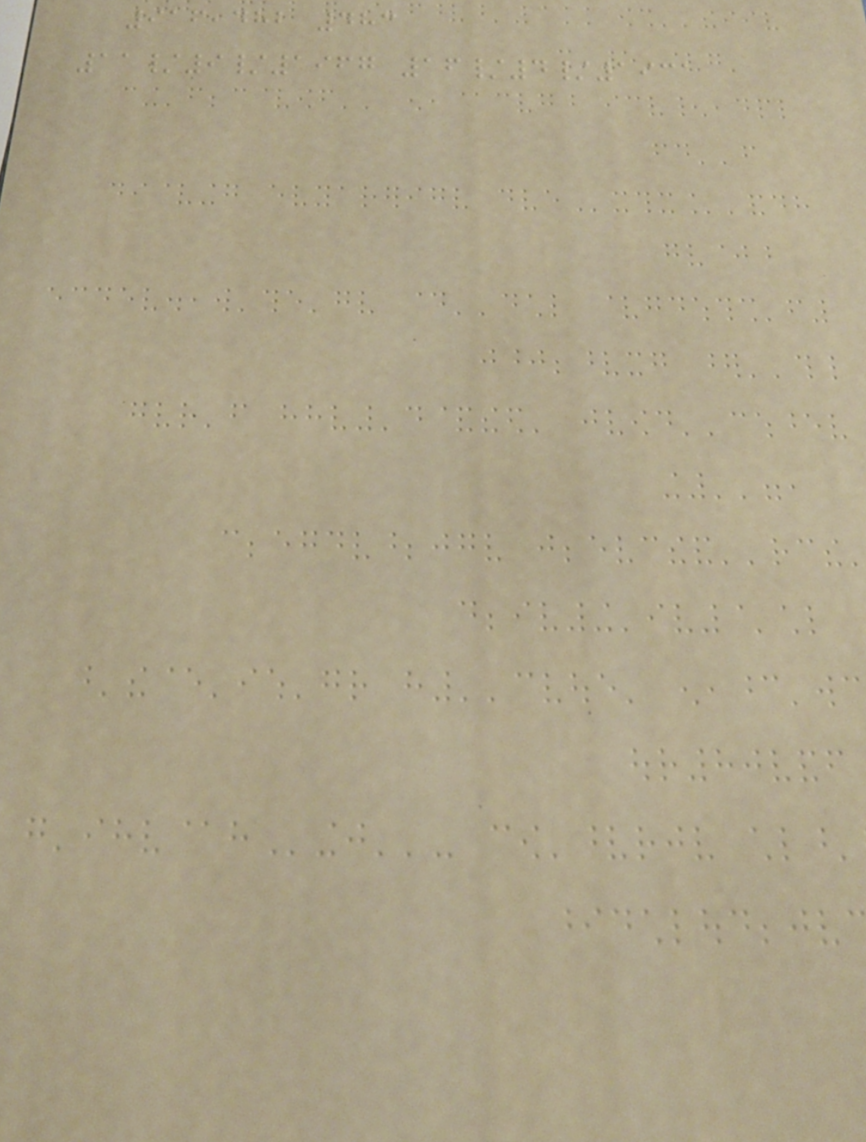916,482 483
11/9/1967 16/4/1931
